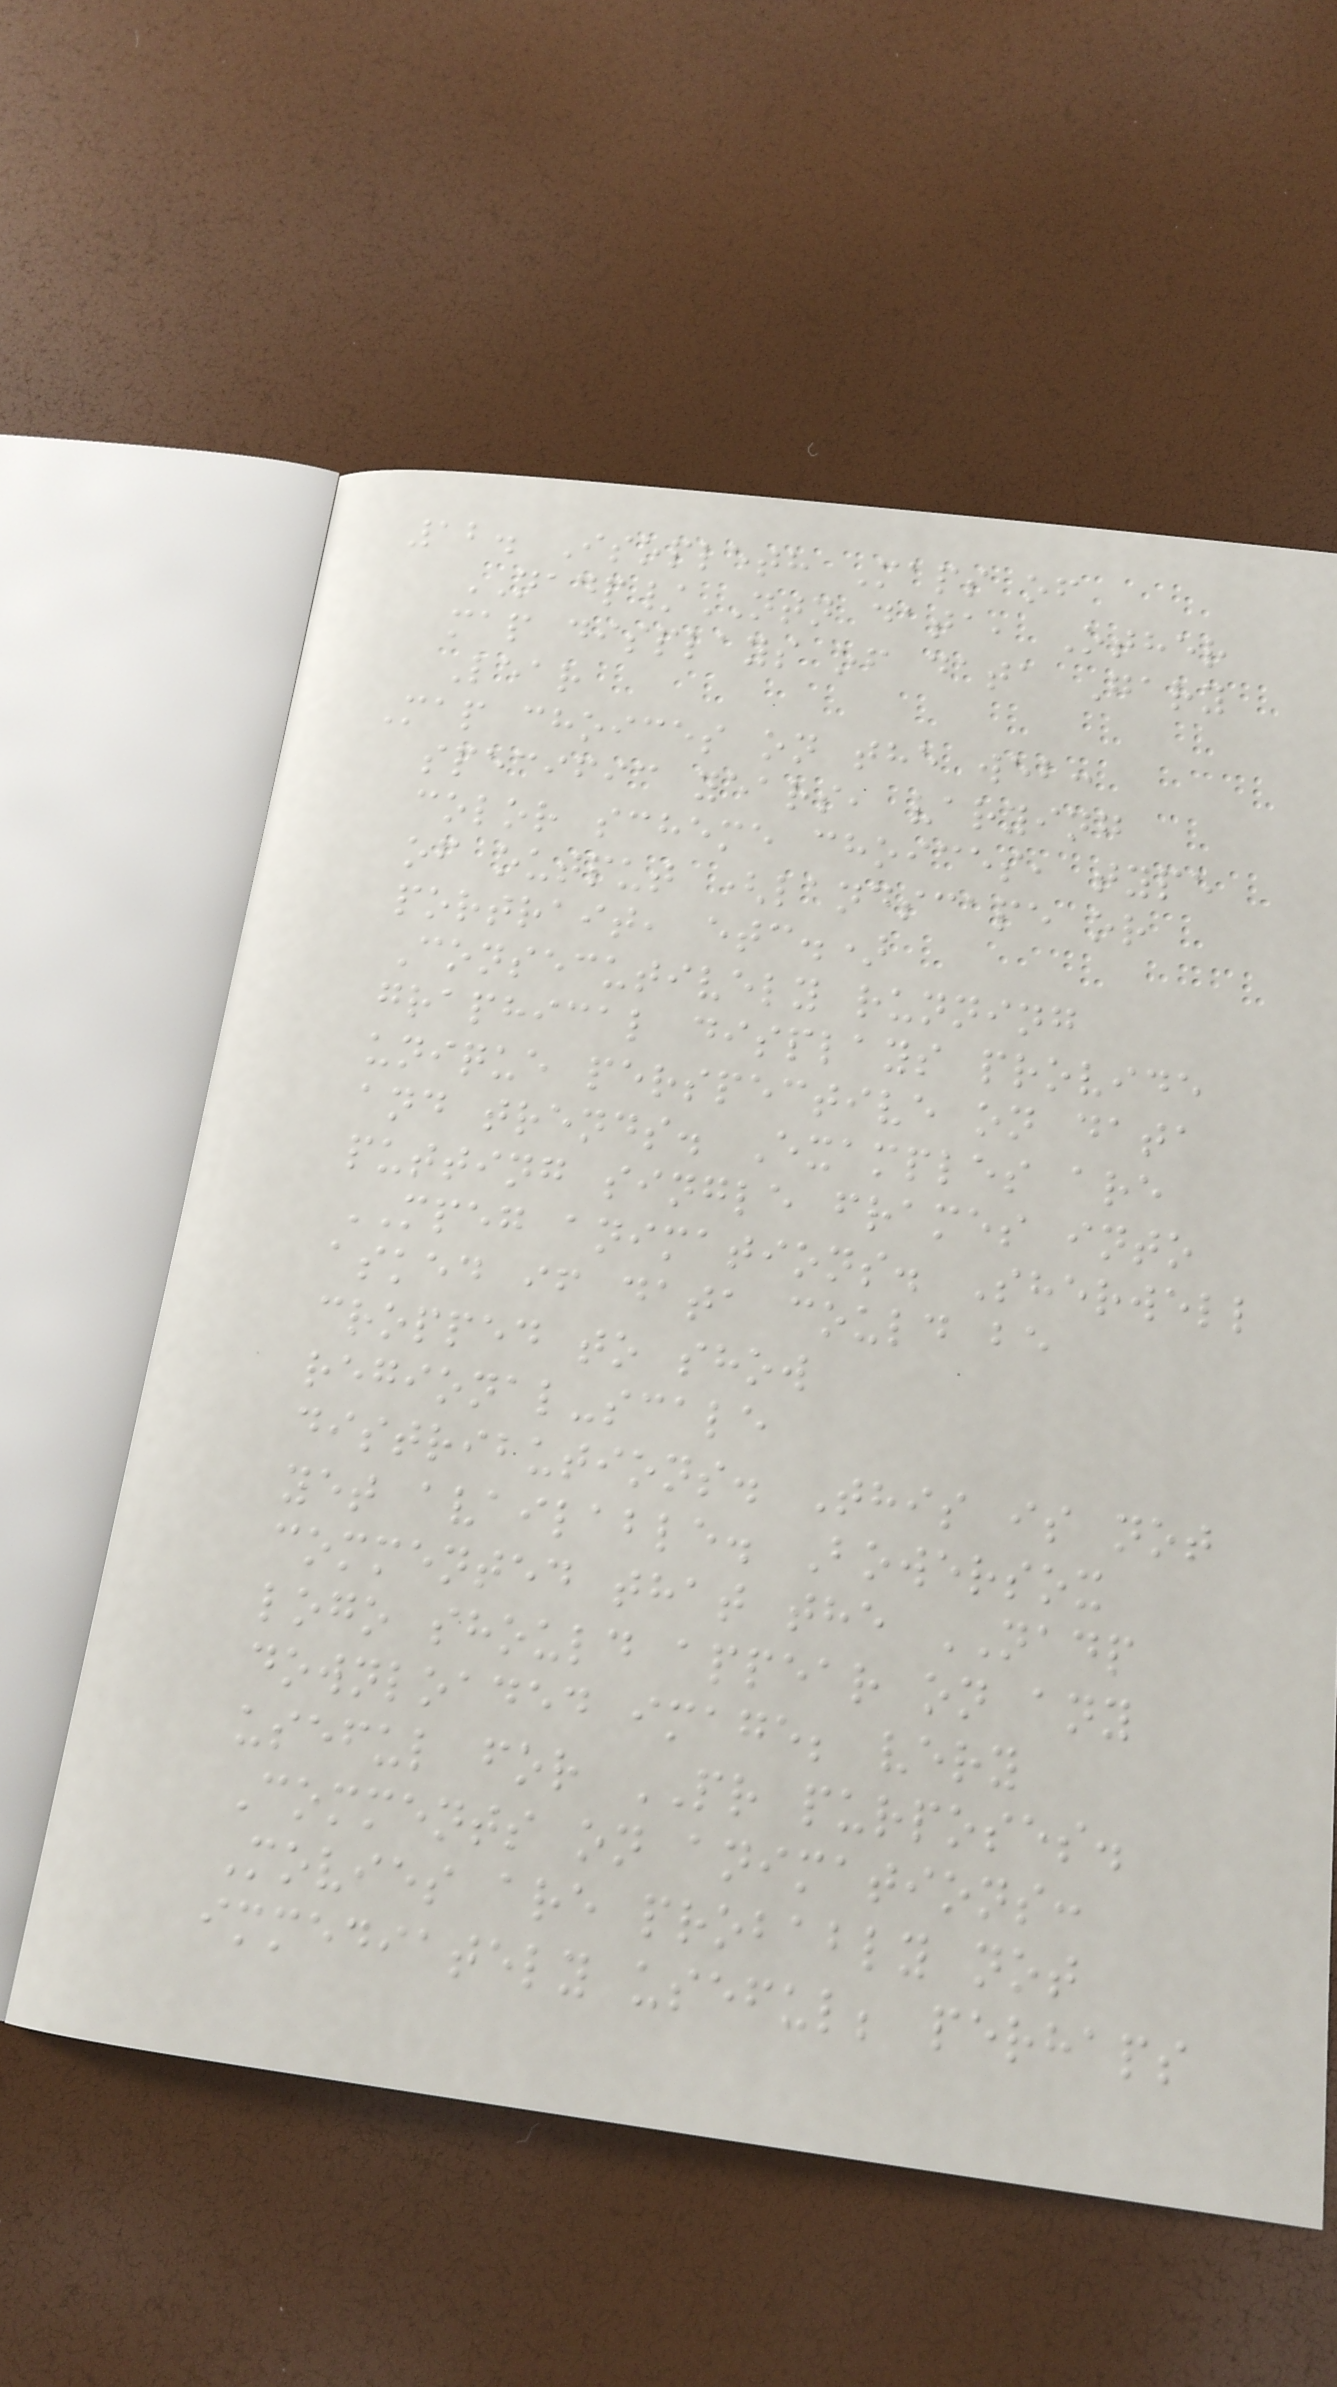12. Isopleth Maps of
NADP/NTN data, Other
map displays of data Gary
Lear
Map choices on the web:
specific years, varying
color scheme choices, type
of output (landscape or
portrait, etc.)
Consecutively running
graphical displays provide
unique perspective on data
and trends. Examples are
putting single frames into
MPEG animations. Sherwell
asked if data could be
cropped to show
regional-scale
distributions. This is not
yet available. Bowersox
commented that the NADP
logo should appear on any
downloaded image; very
useful for PR purposes.
Comments on animations:
Movies are probably not
immediately useful; perhaps
